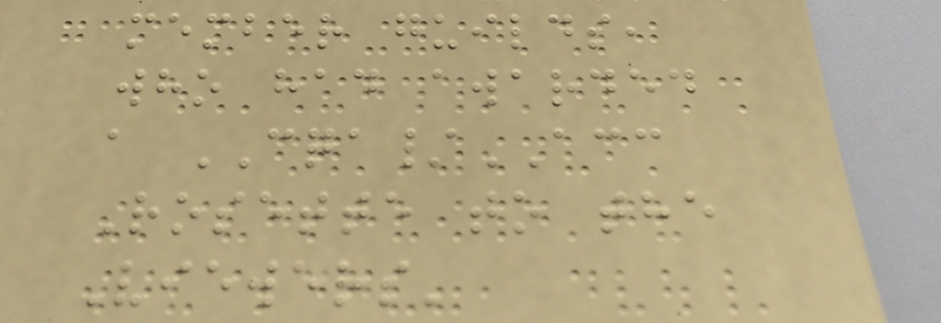member guilds,
who had awarded
a CQA/ACC
Rosette to the
Viewers'
